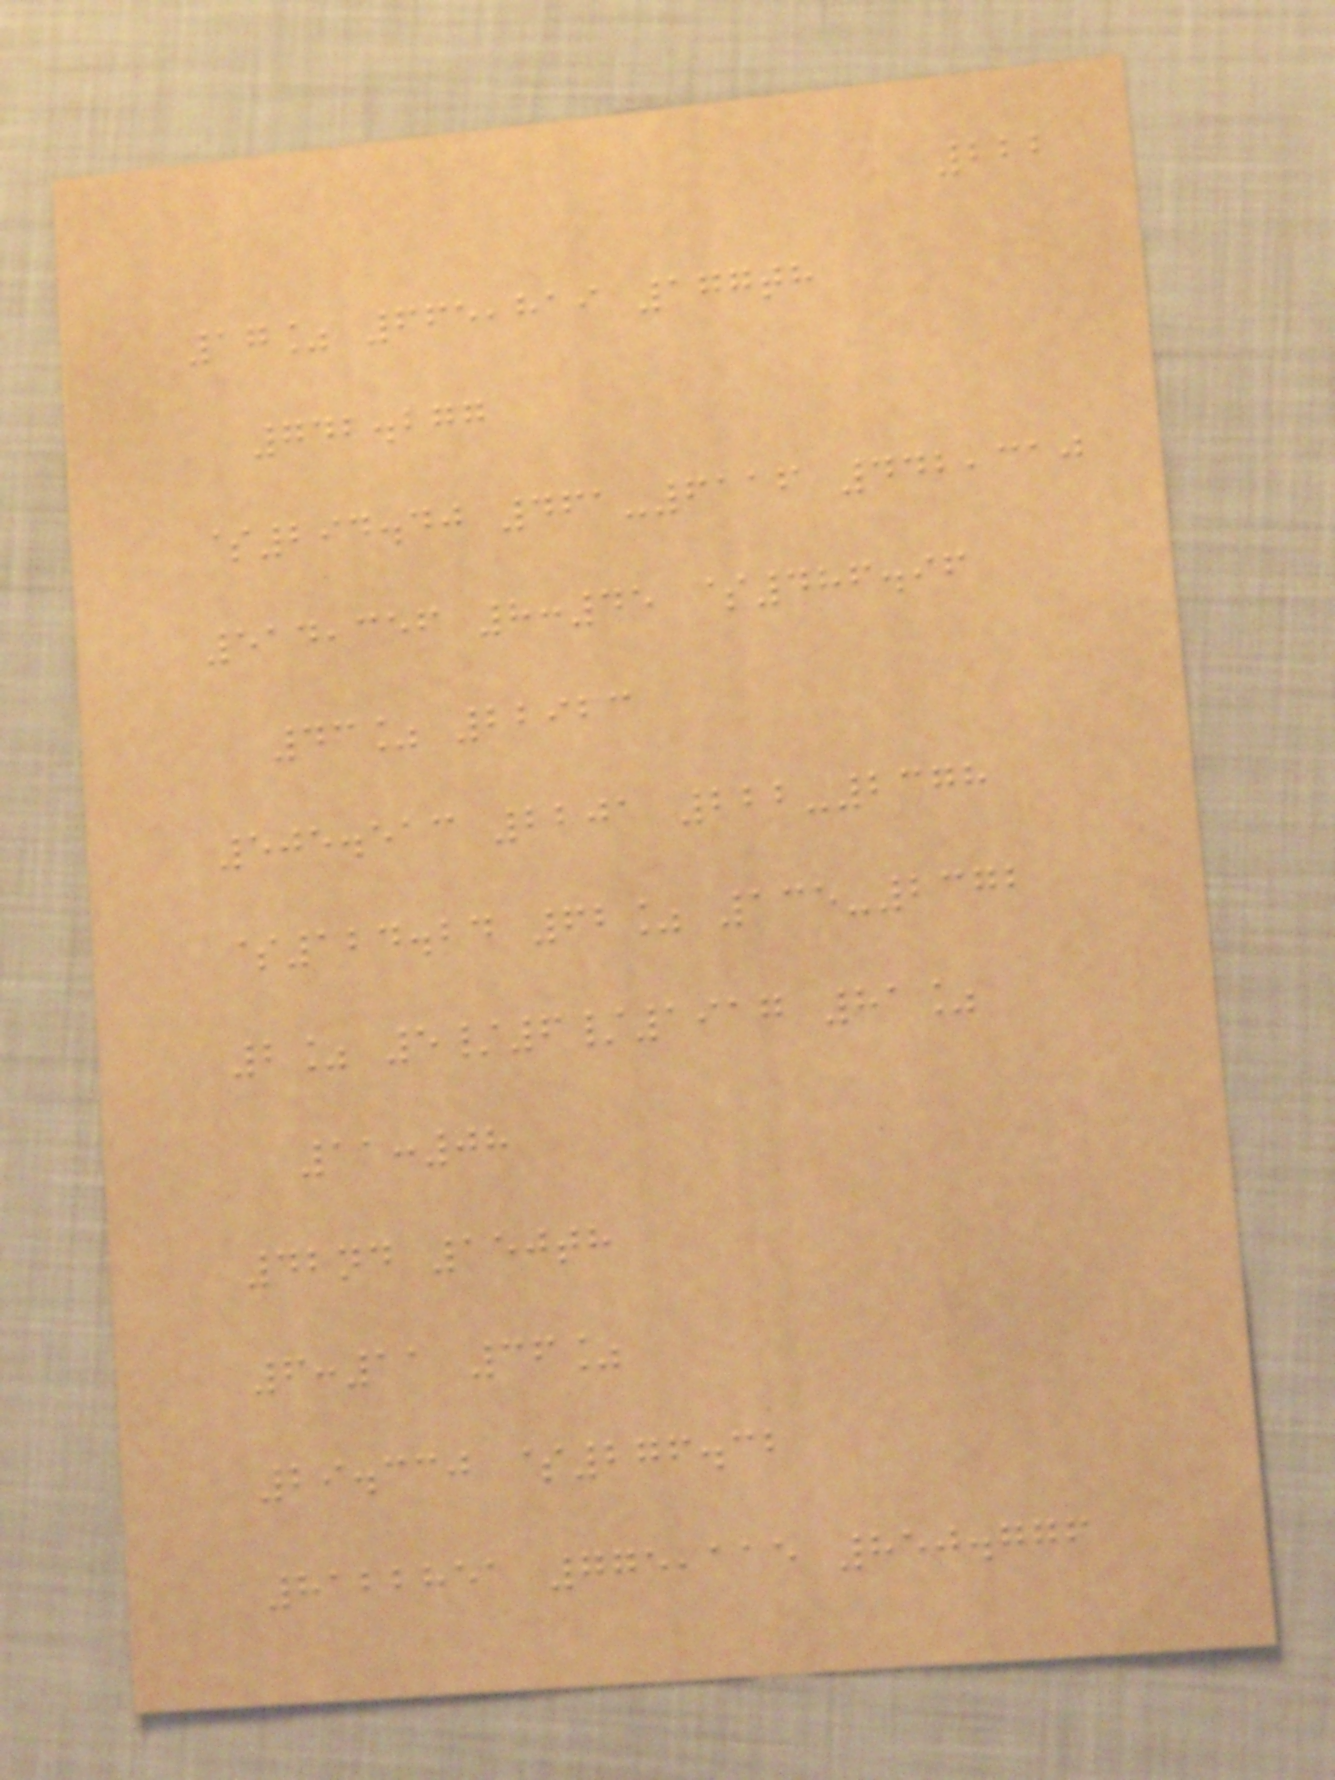222
17% 665,819 177th
742.277
$294.40 461-6116 442,310
514,356 8:45 $486.96
43% 22923
505.513 2201 222-2378
$124.24 62% 135-2372
2% 5/6/1917 81%
11:08
42nd 150th
6:11 36%
29.330 $276.32
8122851 775,115 850.776
